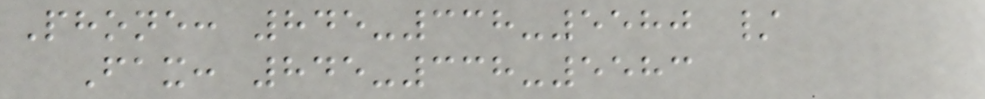Phone: 845-338-5580 /
Fax: 845-338-5583
